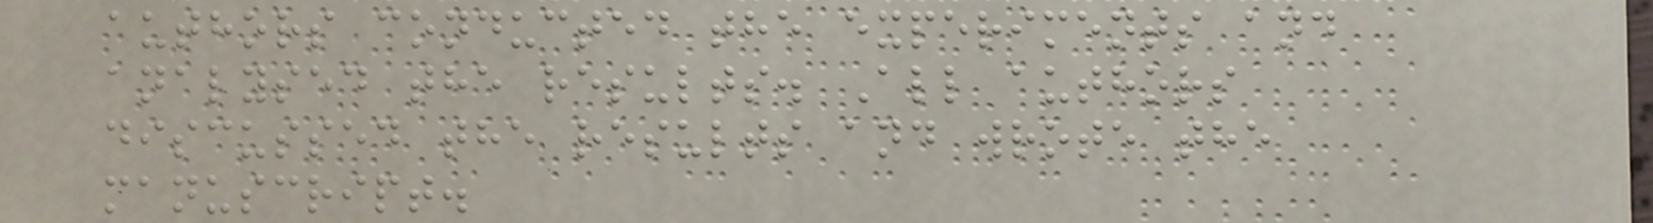authors conducted the experiments and
analysed the results. All authors
discussed the results and wrote the
manuscript.
